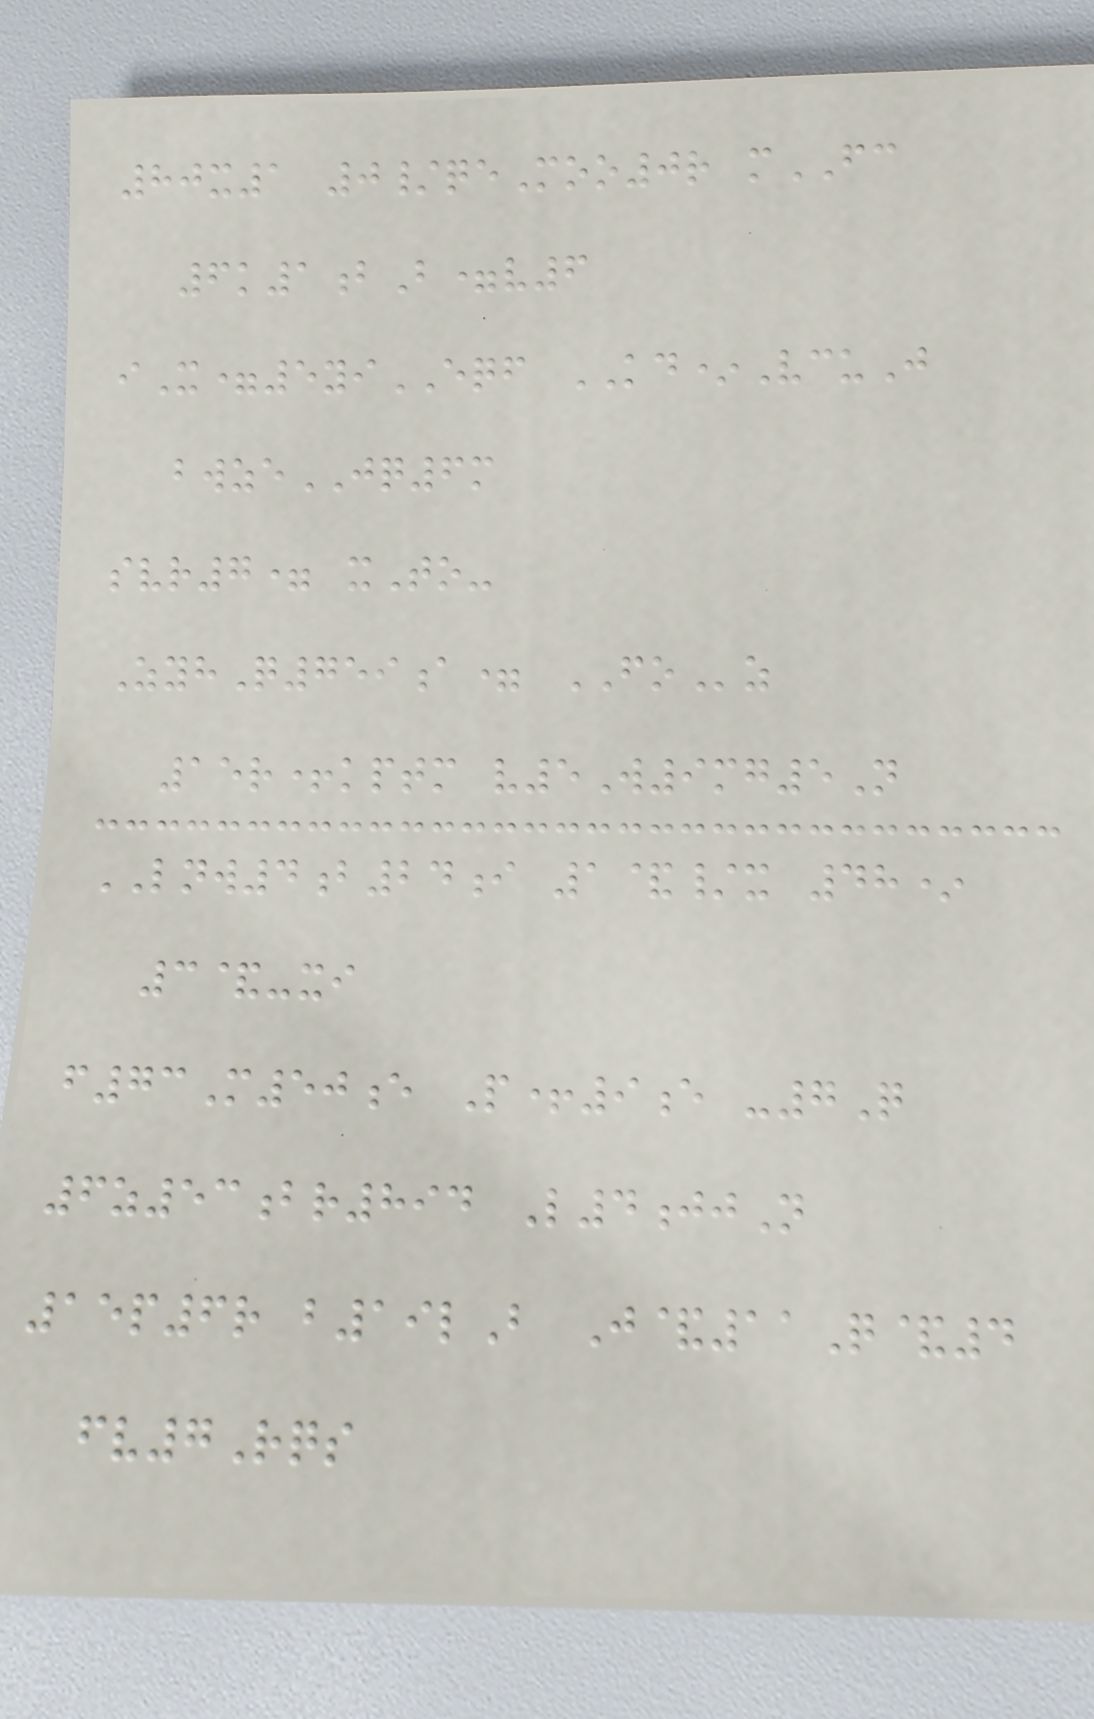80x1 0/qeMoo0r mFC
6k1bB=v6
iX=5yiEQF KD*VcuJ
bwzeJQ6m
svr7= xTo-
ZyhQ759a= FOz
15r+kptm v5W9mg5N
LNW4b24i 1&/x 48*
3&-xi
f73M50e P+9e -7Q
6z53br894 L4jjN
15p6r b19lB J&11Q&4
fv7Rqs
